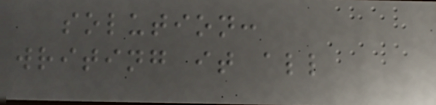solution:
writing it all
